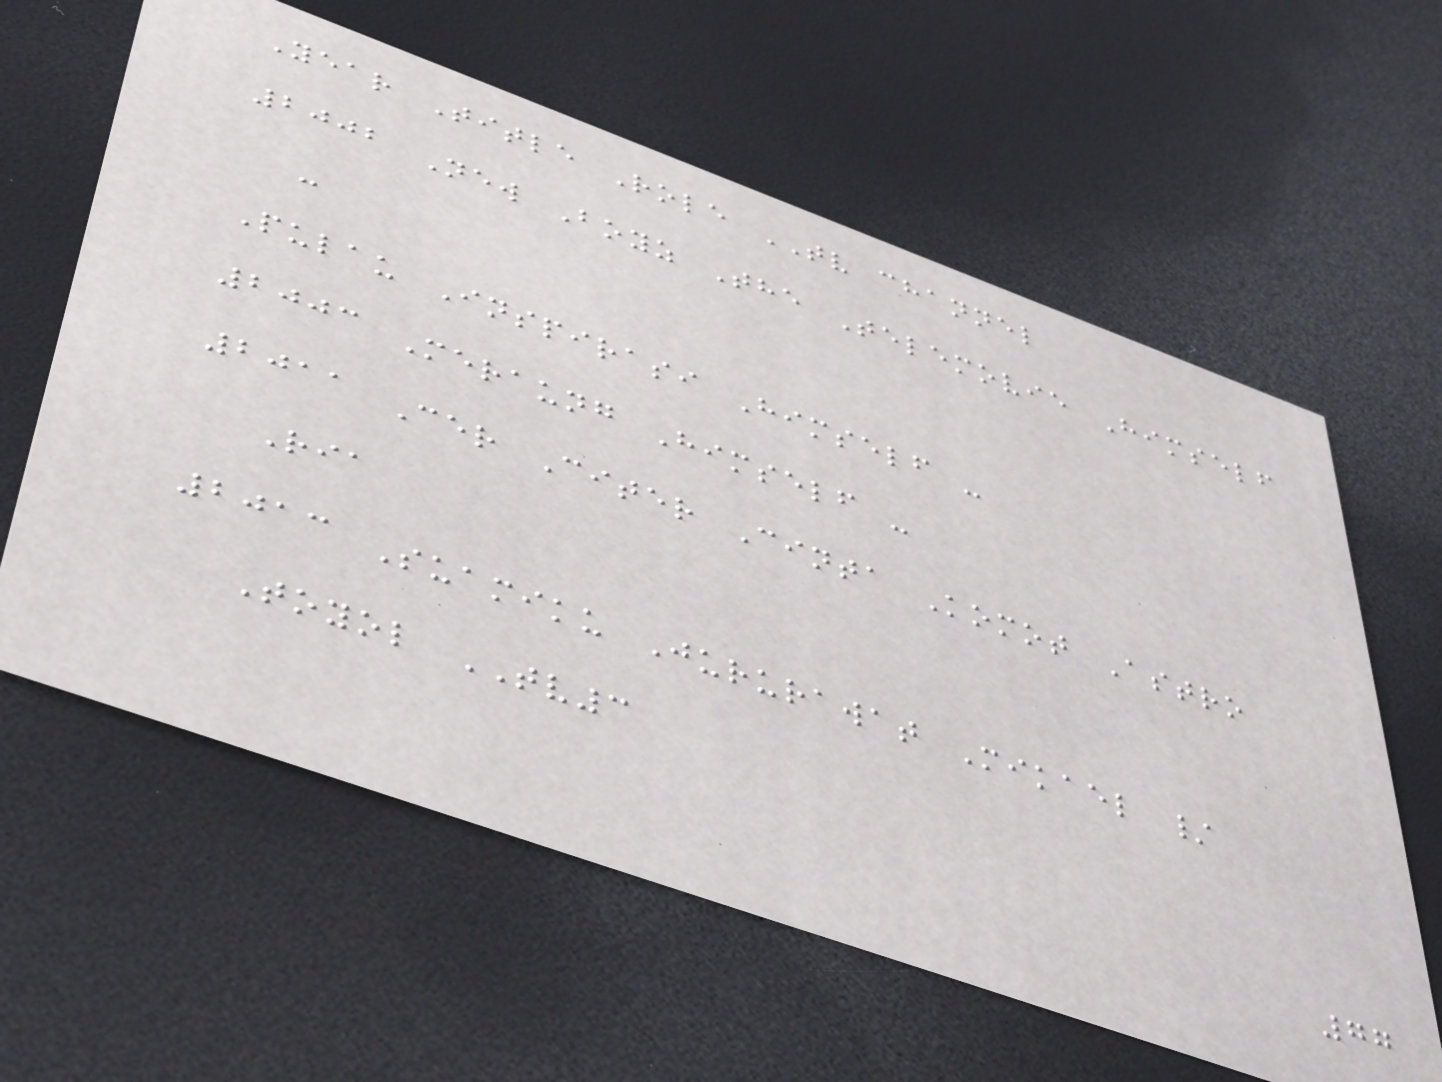Year Title Role TV channel
2002 New Boyz The Telemovie Himself
-
Pulau Inspirasi Himself -
2003 Meraung Himself -
2011 Cer Citer Cinta Komot Astro
Ria
2013 Suamiku Jururawat Mikael /
Toyol TV3
77
